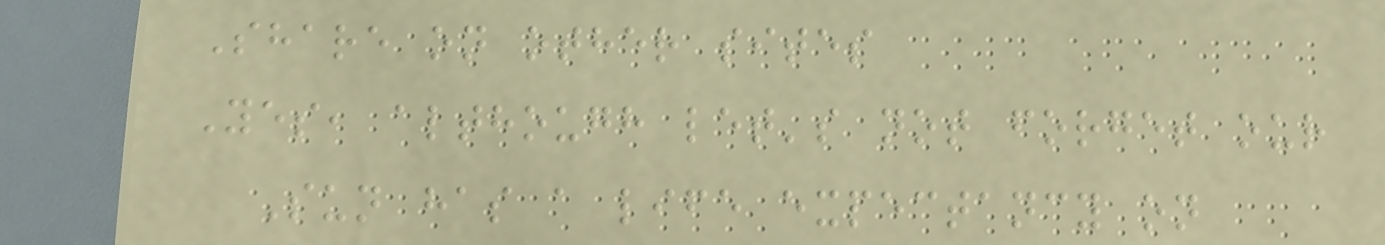Share on other sites
Yes, although let's not forget our
Sun has a life expectancy on
